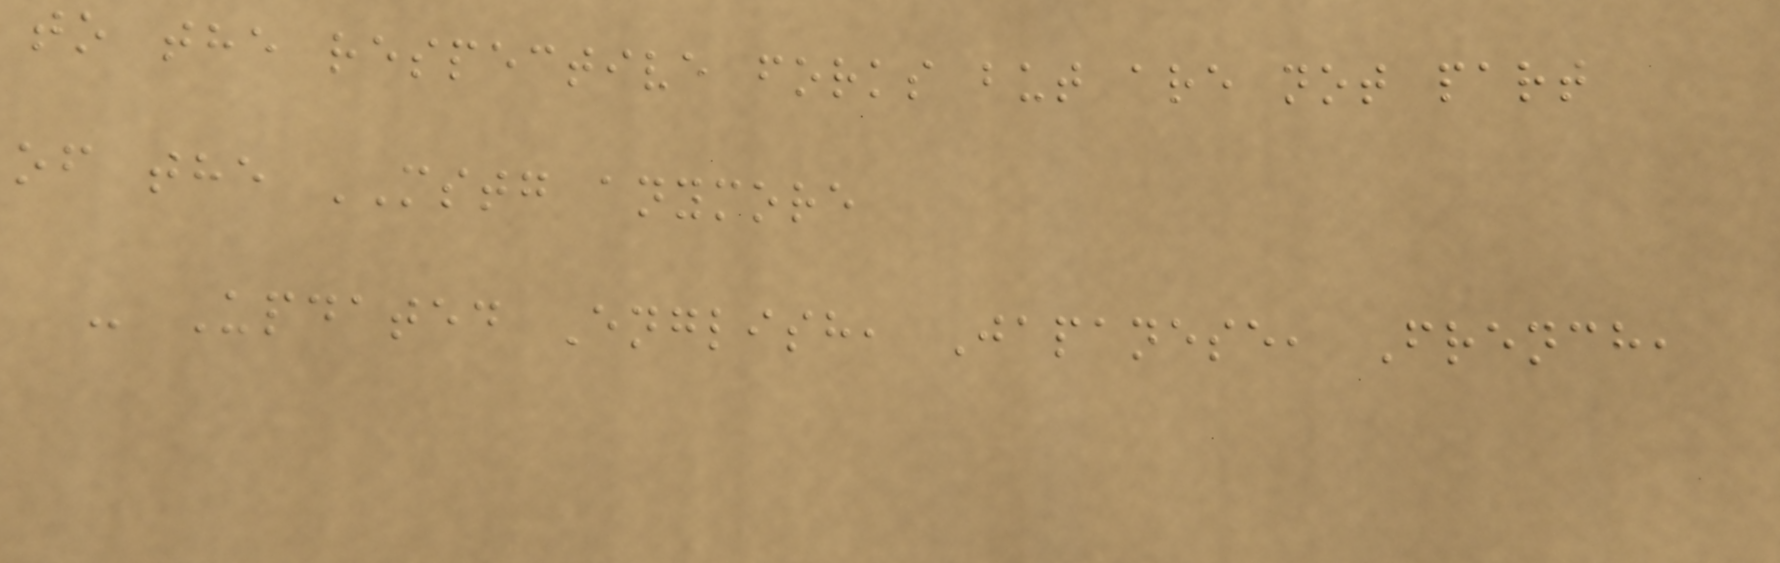to the respective forks but are not part
of the MSTG anymore
- Updated English, Japanese, French,
